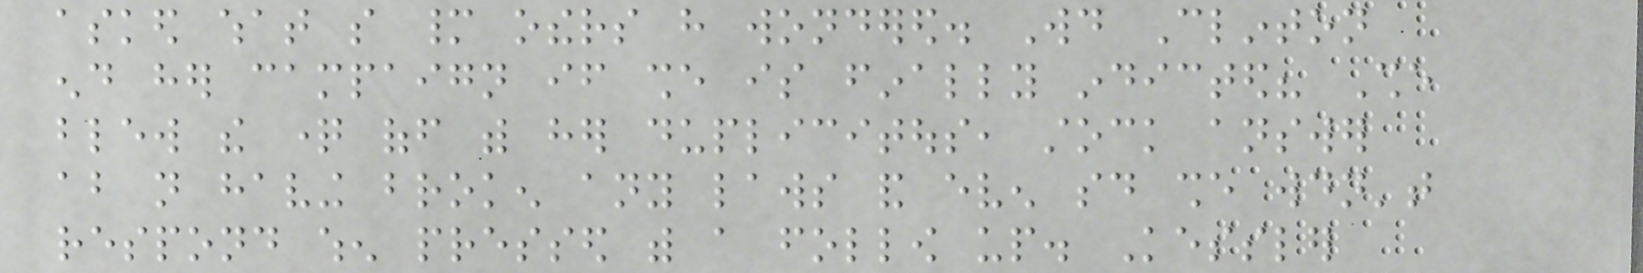asked what so many others have wondered. Would Clinton
end her campaign if she is finally indicted? She
blew the question off with her duplicitous, stock answer
about not having broken any laws and even said she wouldn't
respond when pressed with a follow up. Kessler
